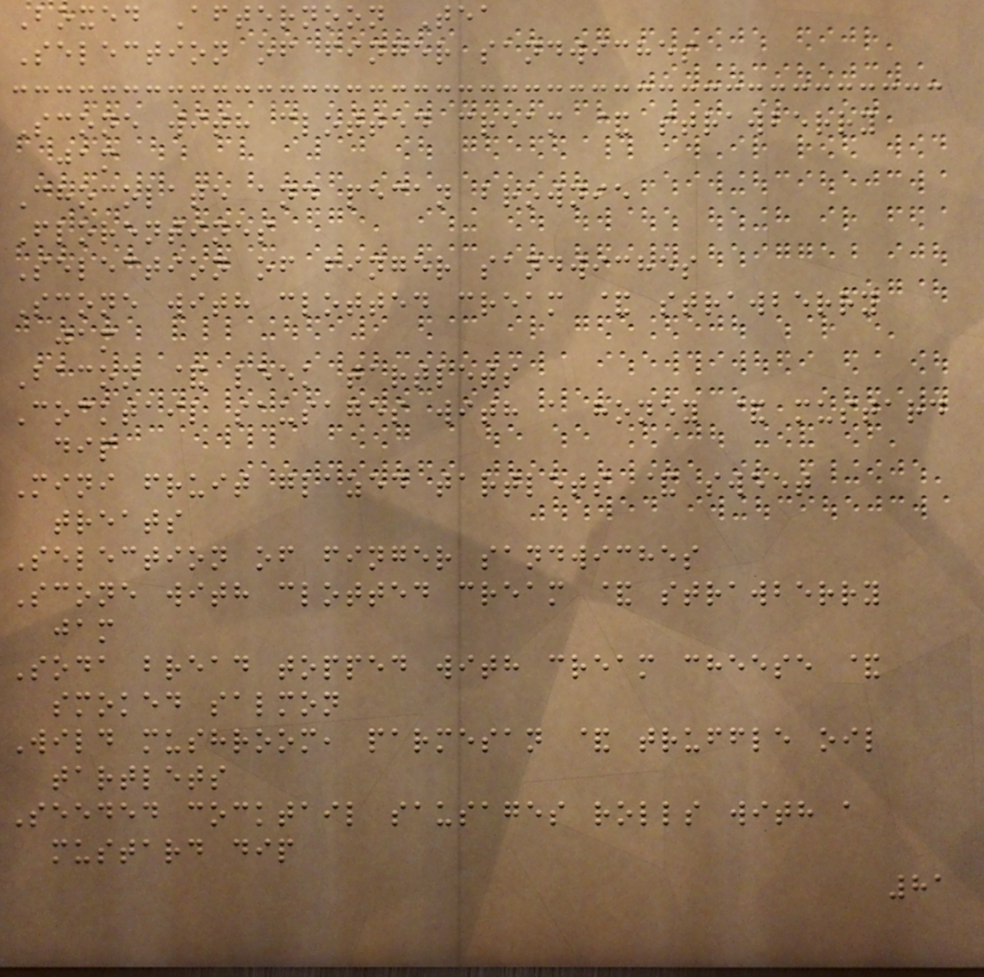Boxed Afternoon Tea
Selection of finger sandwiches
Scone with clotted cream & strawberry
jam
Chocolate and pecan brownie
Florentines
Selection of finger sandwiches
Scone with clotted cream & strawberry
jam
Bacon & leek tartlets
Cocktail sausages with a honey & mustard
dip
Mini fruit glazed tartlets & sweet
treats
Selection of finger sandwiches
Scone with clotted cream & strawberry
jam
Soda bread topped with cream cheese &
smoked salmon
Wild mushroom, parmesan & truffle oil
tartlets
Seeded cocktail sausages rolls with a
mustard dip
81
